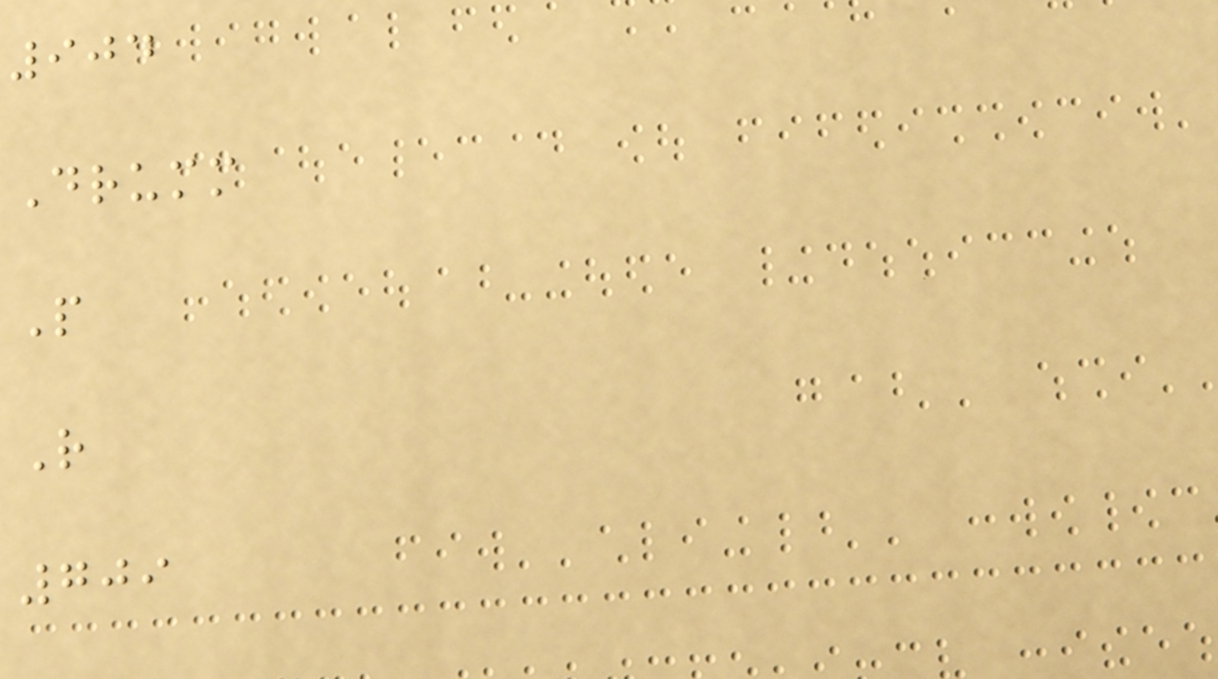904
Drumm
P
R
709
